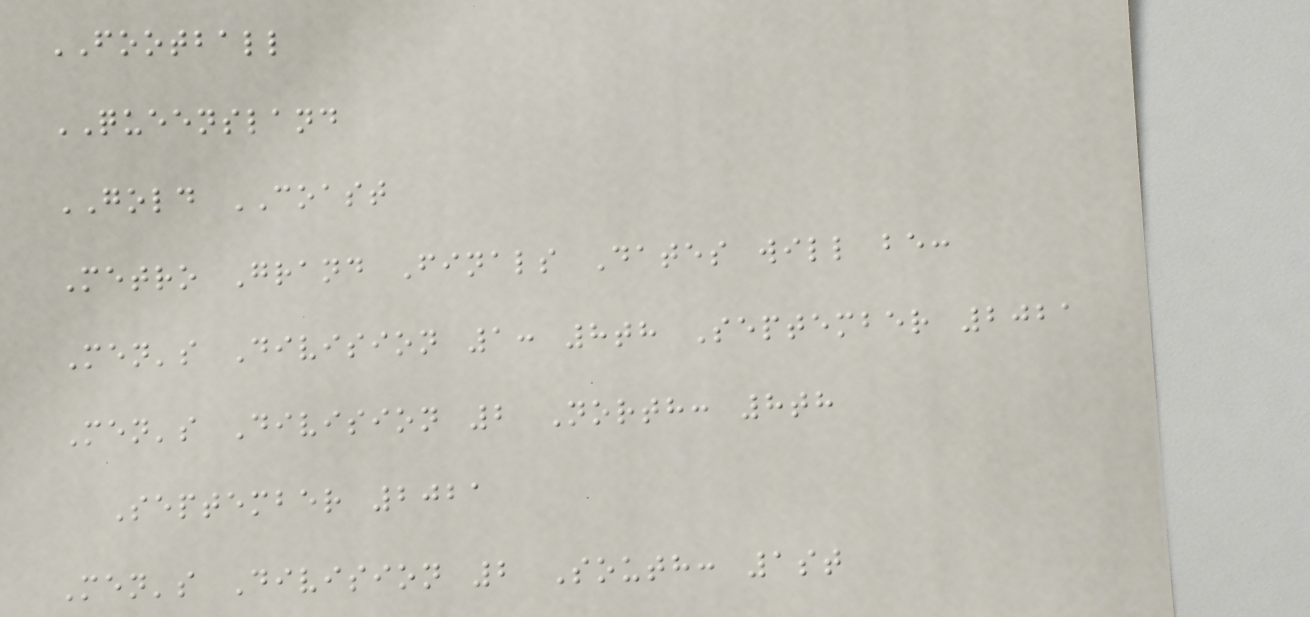FOOTBALL
QUEENSLAND
GOLD COAST
Metro Grand Finals Dates will be:
Men's Division 1: 8th September 2021
Men's Division 2 North: 8th
September 2021
Men's Division 2 South: 1st
